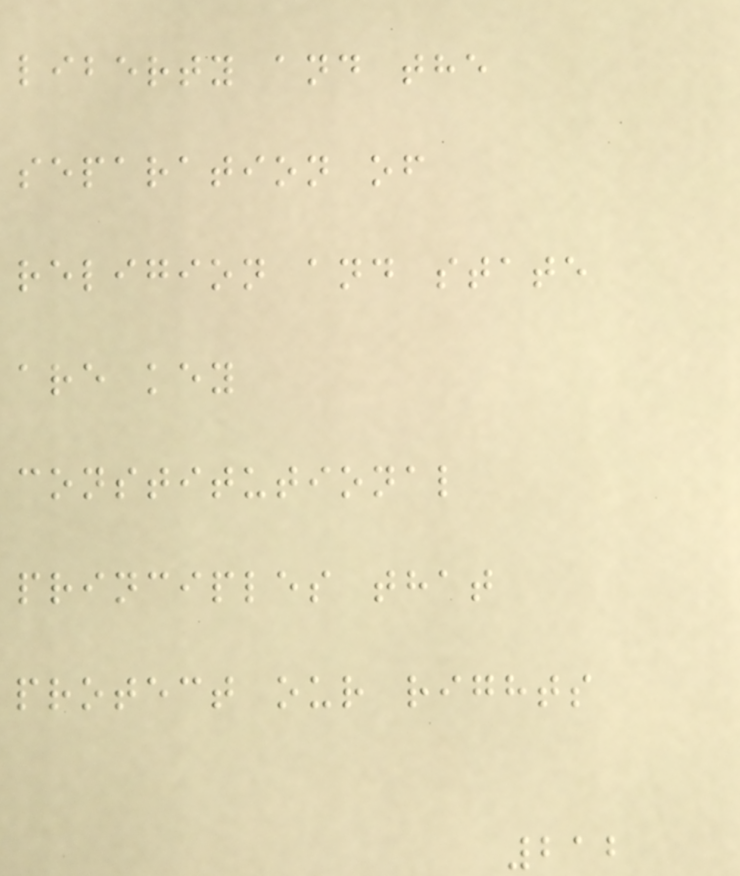liberty and the
separation of
religion and state
are key
constitutional
principles that
protect our rights
212
